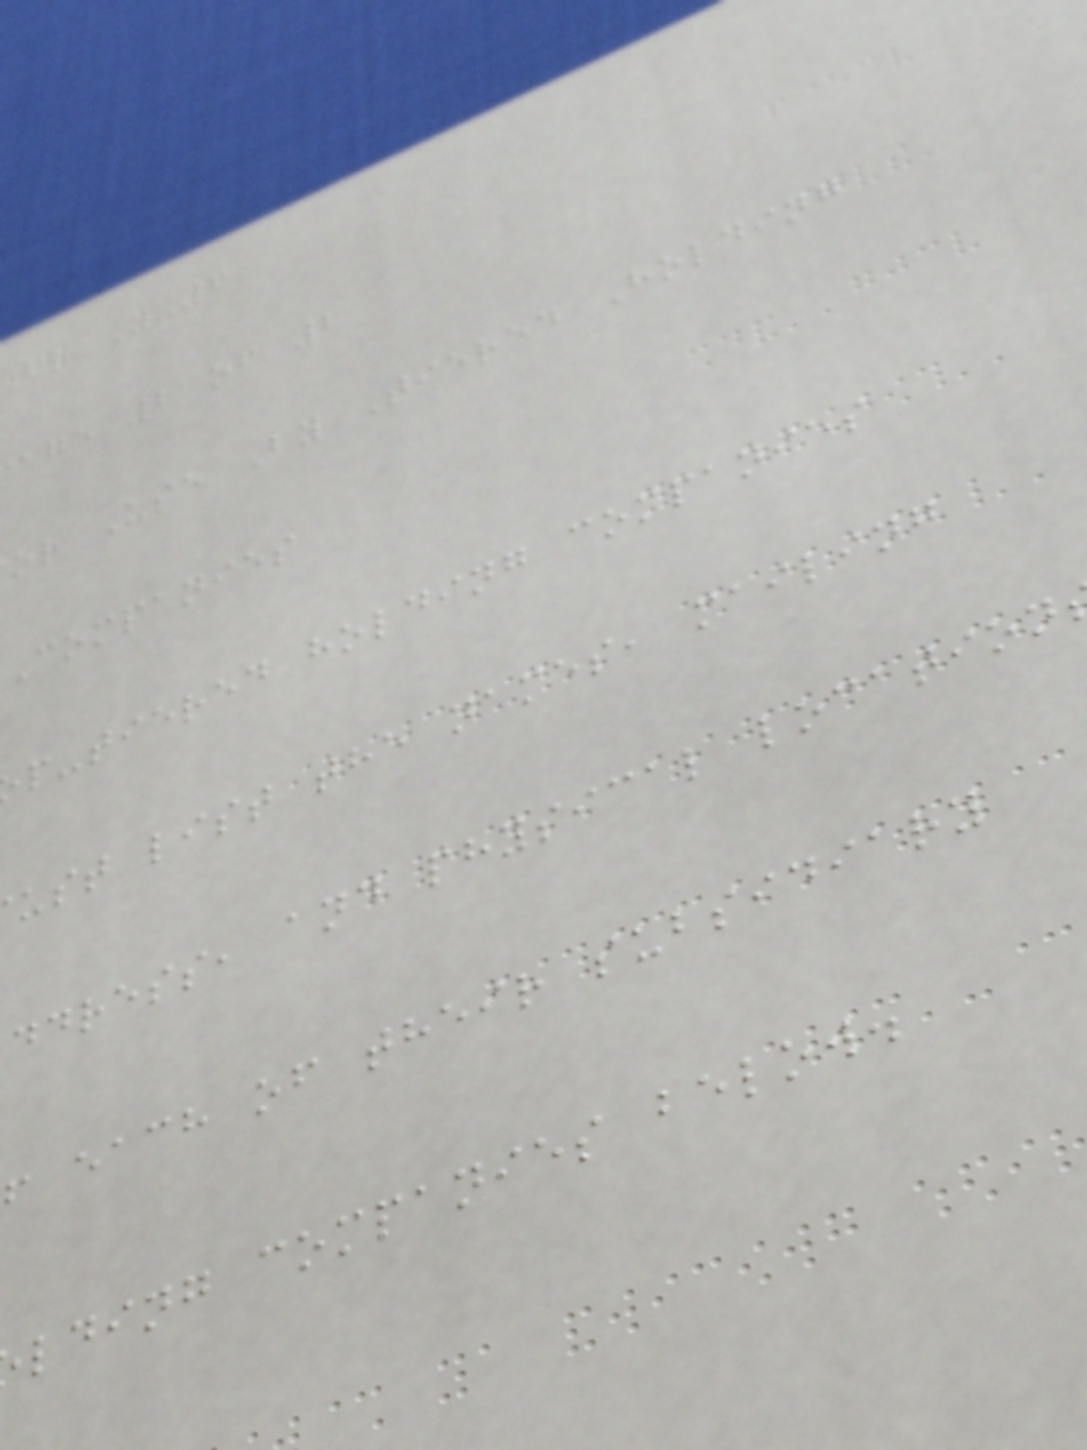fr Y-6
age 2 of 2
or Use By Tiered Holding
Companies
p-tiered holding companies
ust list the names, mailing
ddress, and physical location
f each of their subsidiary
lding companies below.
